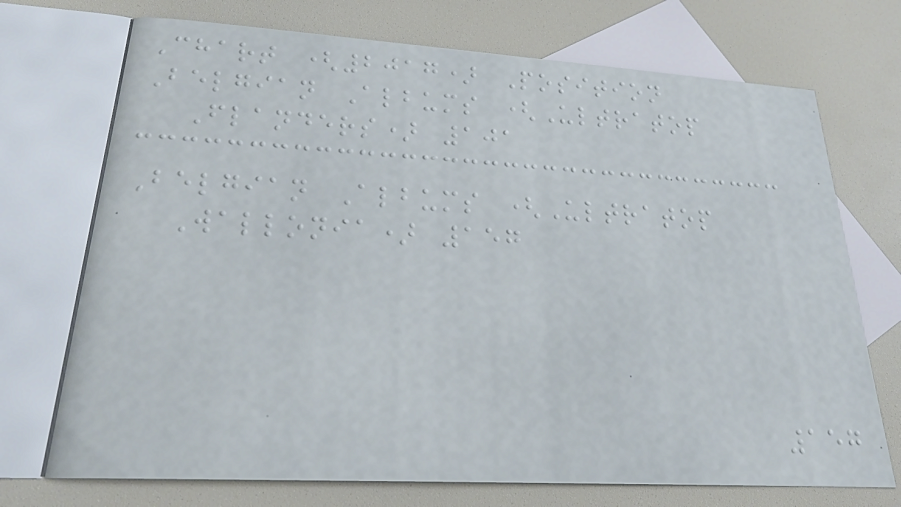Chart (2017) Position
Belgian Albums (Ultratop
Flanders) 101
Belgian Albums (Ultratop
Wallonia) 157
157
